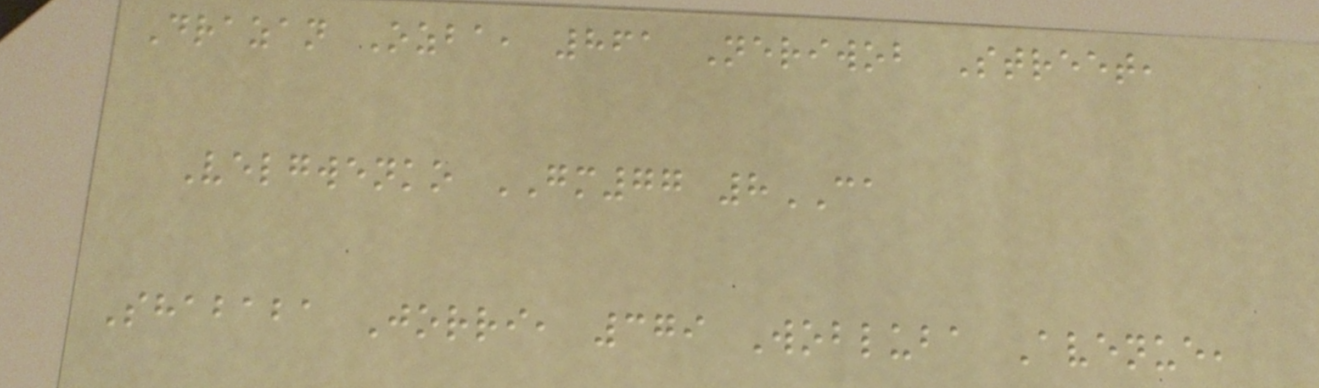Drazan Ozba, 861 Neriwob Street,
Velgwenko GM77 8CA
Shababa Jorri, 379 Wobluba Avenue,
